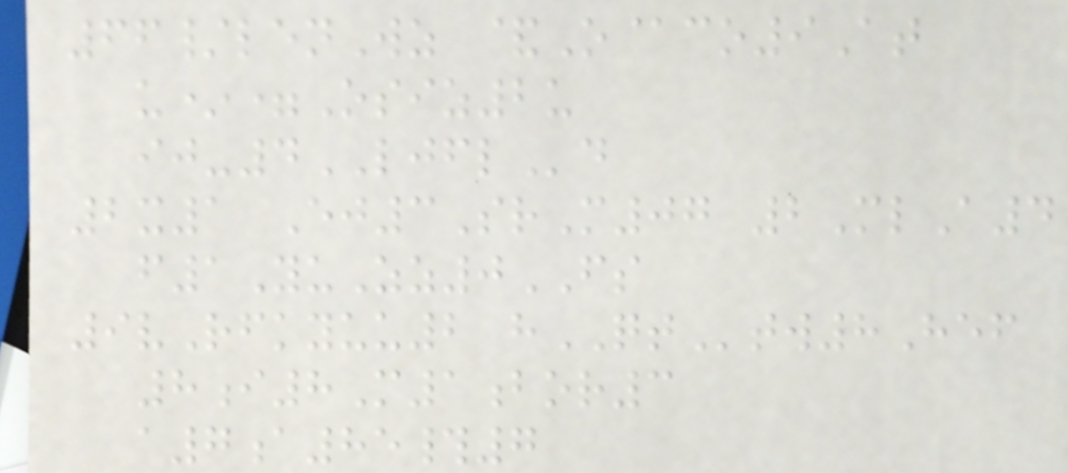66/lenWz &O@co9At
u*=Osiz2u
ij-4LJFLd
2x1 Ej3SrM07 2MlA4
f1YuZz0FS
9vRfkyuu2 hQTtw8Hef
8i8M1bor3
a7a85#7
